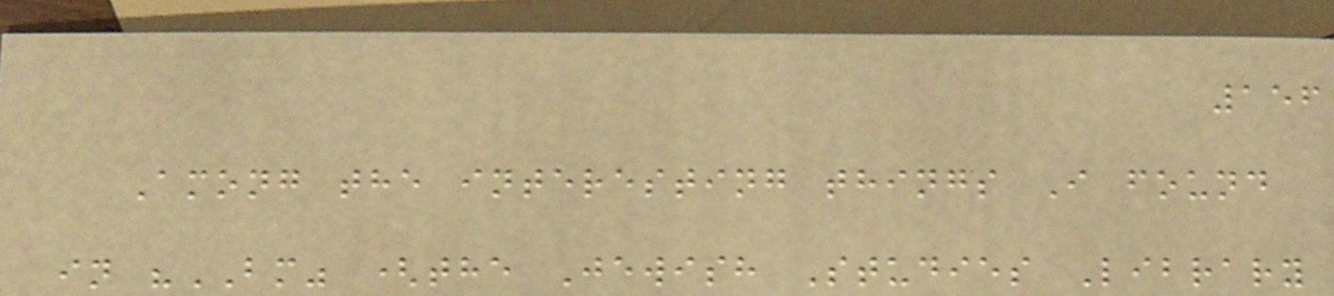156
Among the interesting things I found
in "BM" (the Jewish Studies Library
